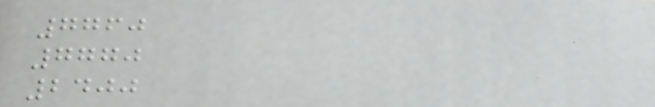7760
7770
2400
